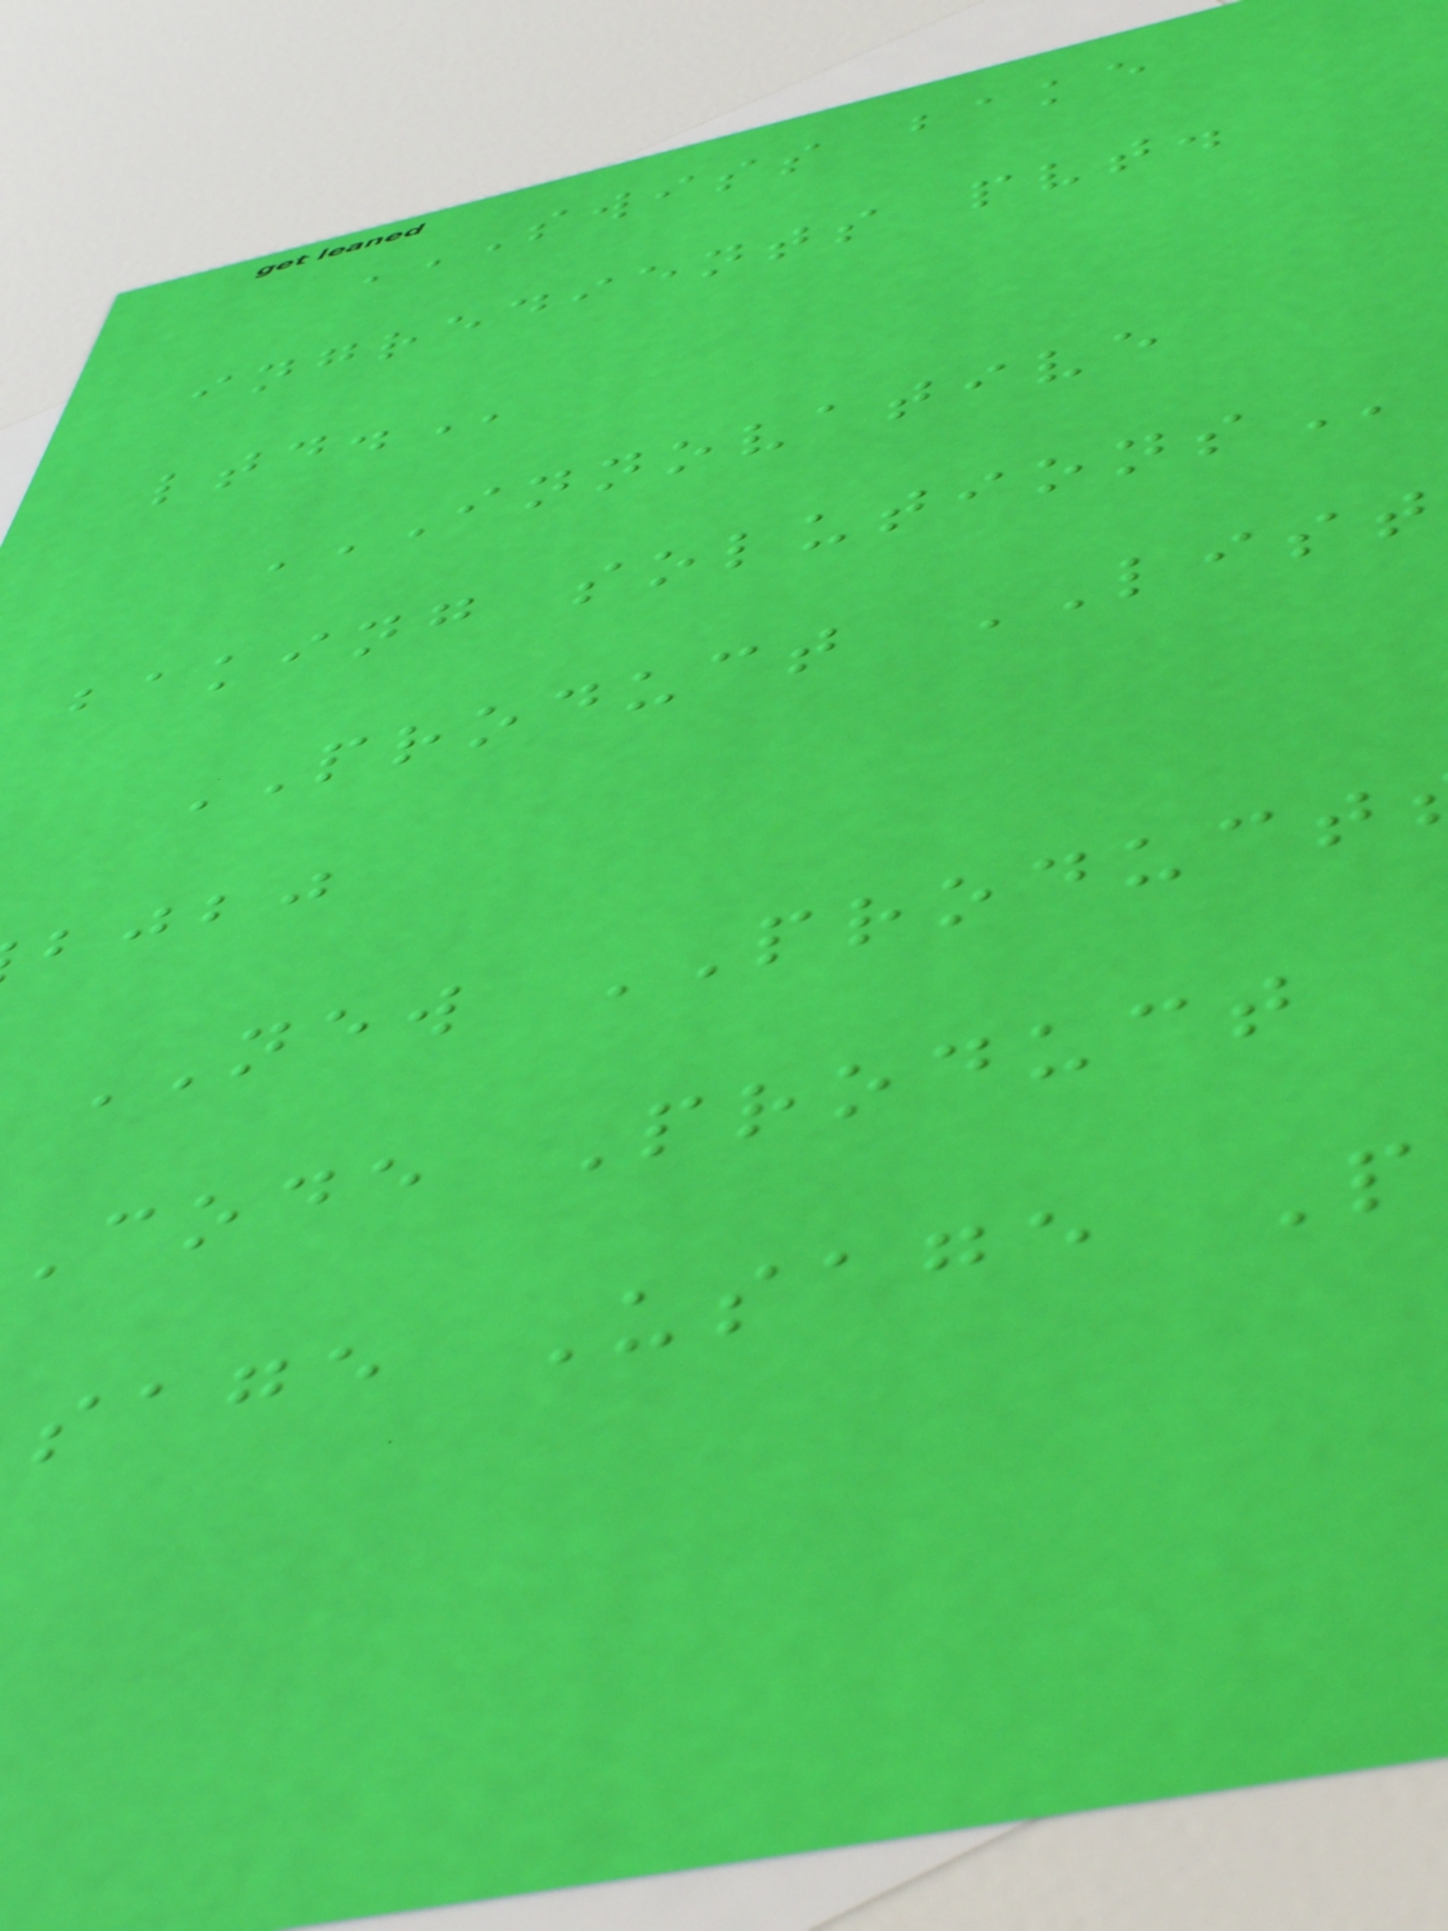SWISS BAKE
ingredients pvt.
INNOVATIVE
baking
PRODUCT LIST
bjbj
NEW PRODUCT
Code Product
sage Usage P
